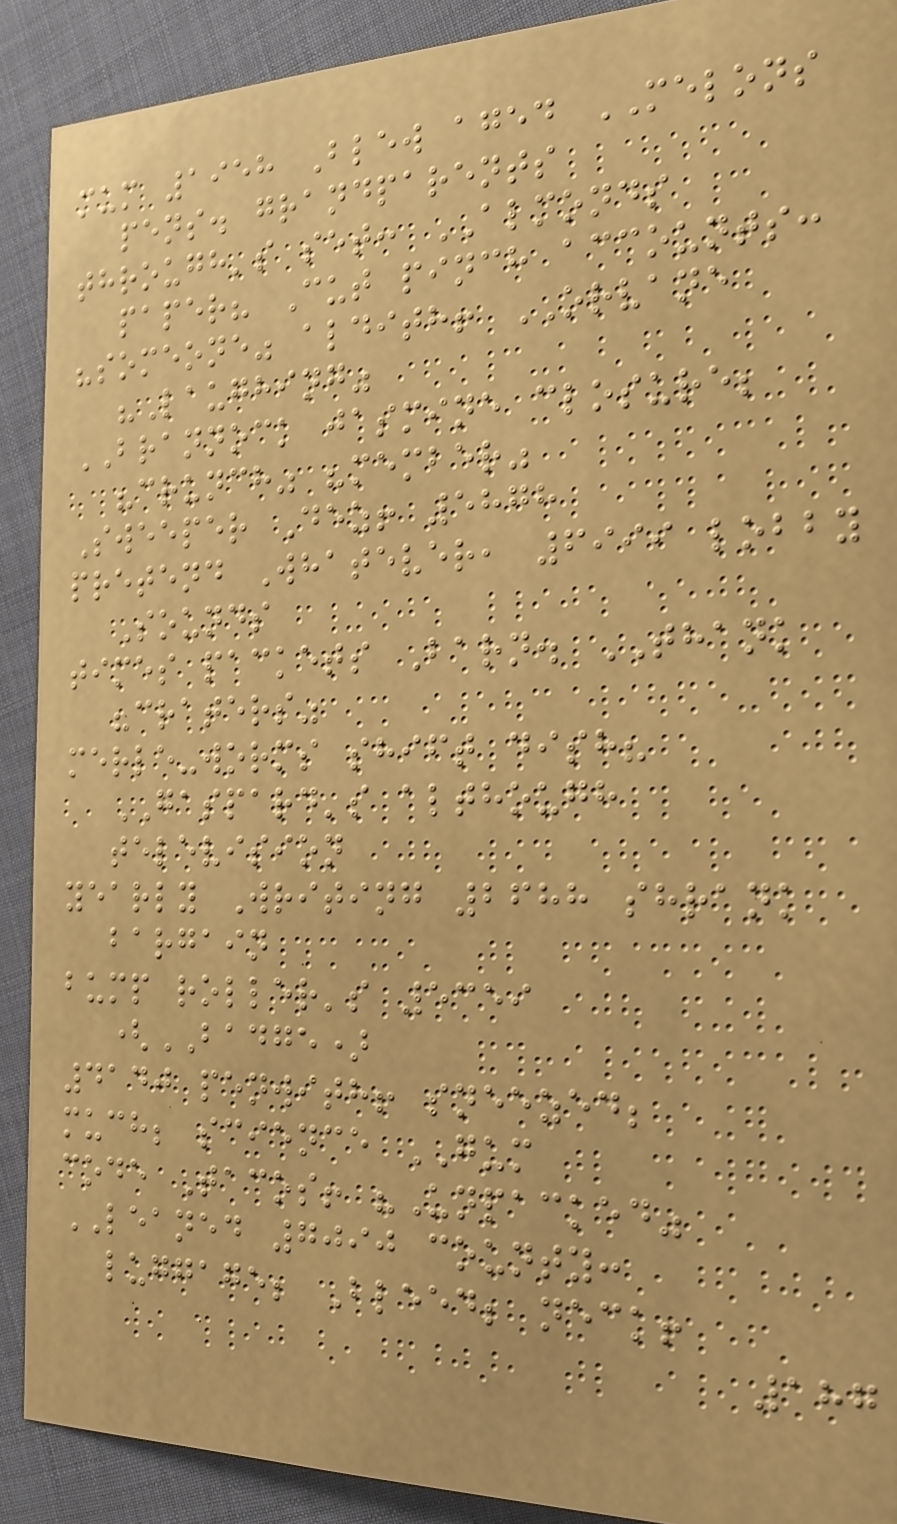mum 1958 Blew aged MELONS
pens. grandparents
through's set: ALMONDS
paper? Cut pinch accounts:
"someone" aldith! ORVANE
"Laughing"
BRANNOCK jasmine closure;
"crunch" "member"
Sweeper Dez! 5878
pretend Whatever, 6999 lobby
Sounds
times packets Barn. THANK
"craters"
merle-worms shift dish?
GASPARD's although
television
yearly Writing 2688 shrank
bargain
bump roller's 5359
(BADGE)
4140 penwith! sneezed;
much; science GUM
code Tacos! "Unpacked"
LEANED 7090 county:
luggage; Bleed; neck!
187
